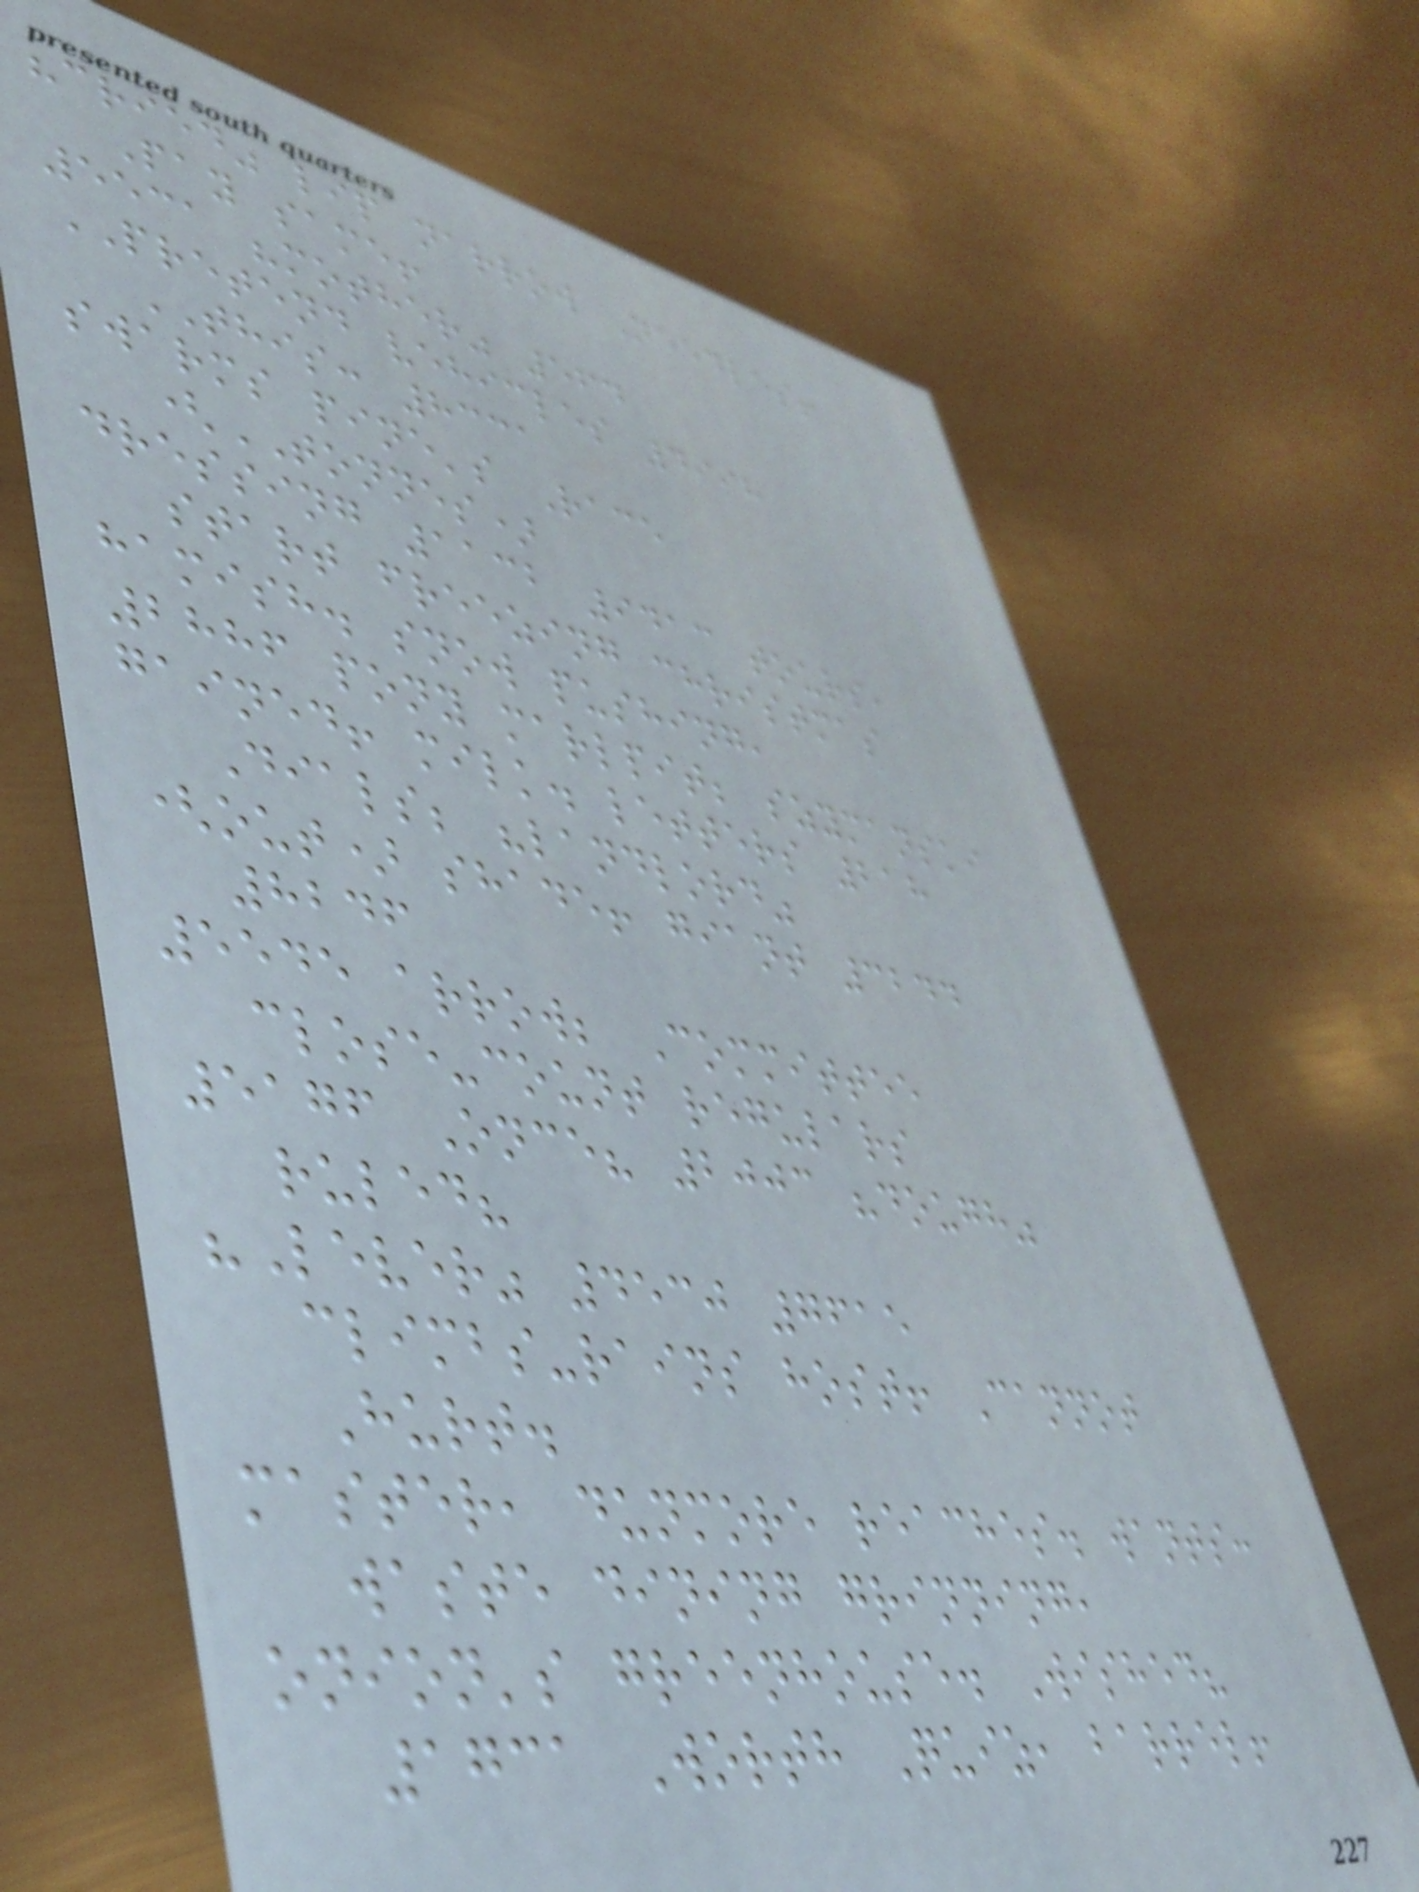"cried" lip narrow Needles!
Pay same!
5531 "mother" 564
PRETEND vehicles 4998
THIS: 8331
swarms pine's Race
(TONNES)
dressing 1132 9413 tours,
start freezing christmas
hamish. snow pushing,
2886 pony marlpit; szymanski
gained! milk. letters 218
Dials; "landlord"
(out) shade! giant 3244
8246
5545 arrow; Committee
close-count regulars
5176 Once? 2003 "dough"
ruled?
"Lever" 4530 7615
climbs-rains host! Cannot
Hurt.
master, dunmore reaches. wants:
waste dining grinning,
onion's greenhouse. Wished?
1731 Worth Quiz, barrel!
